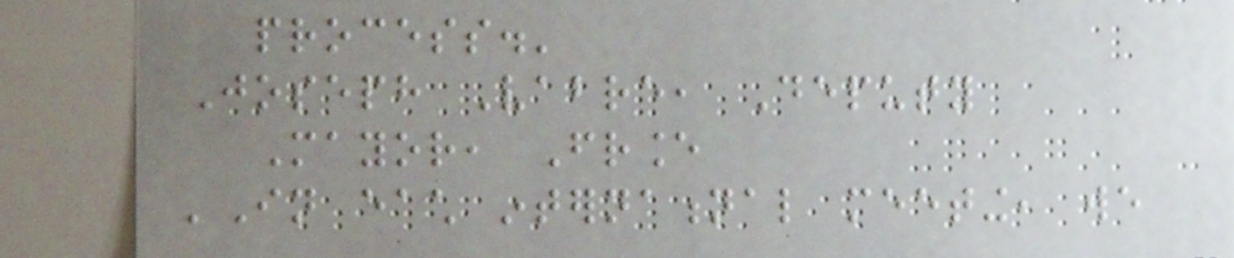process.'
Joseph Vabre, Deputy
Mayor, France
'In each international meeting, we
